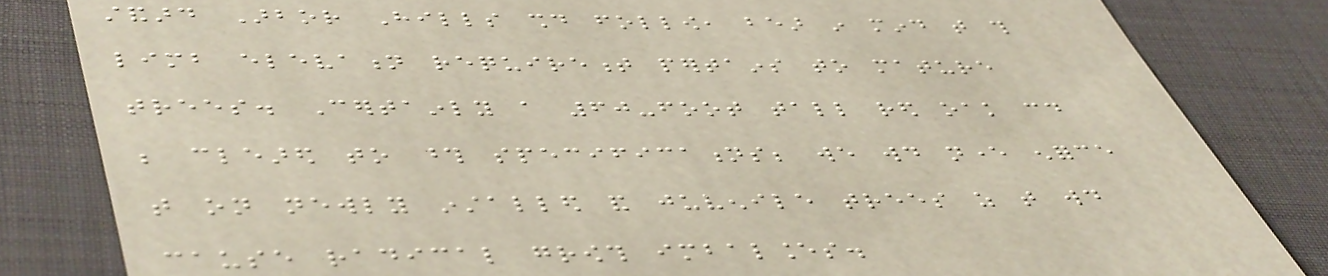standard Arbor Hills should follow, bear in mind that this
limb elevation requirement pertains to mature
trees. Certainly a 60-foot tall red oak could
be cleared to those specifications; we would never enforce
that on newly installed and juvenile trees as that would
cause radical growth imbalances.
